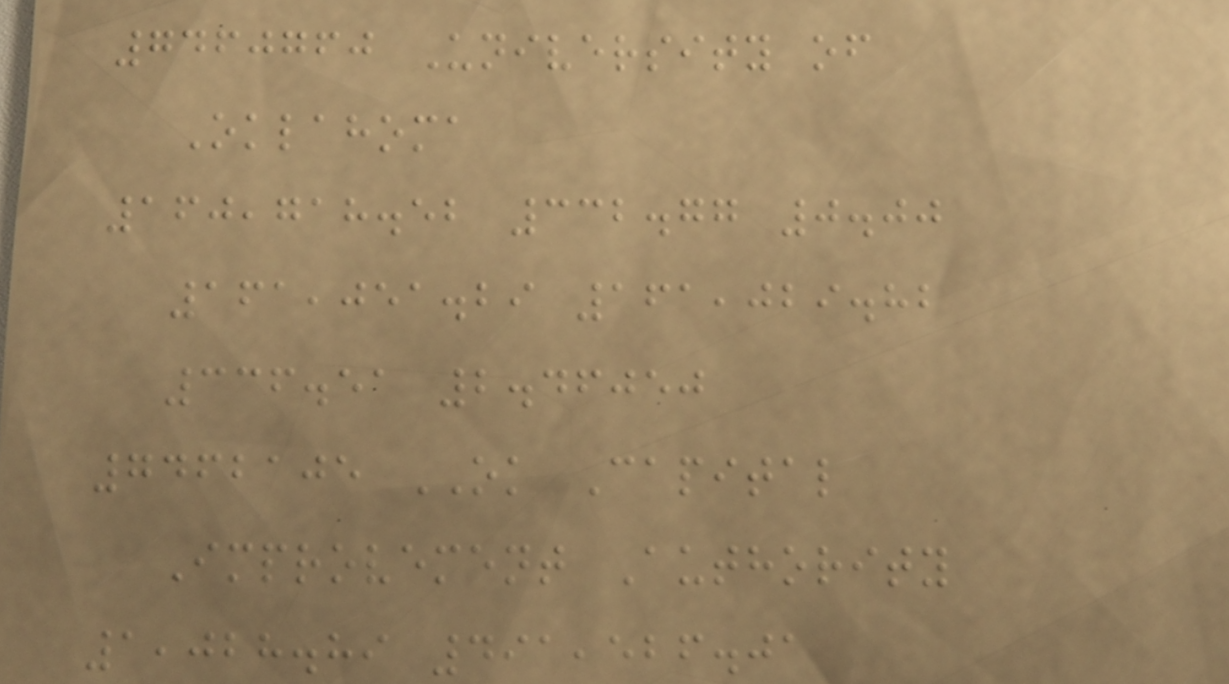7460760 University of
Oklahoma
160,718.52 332.77 0.00
161,051.29 161,029.82
336.51 2.46050
7462105 OK Capital
Improvement Authority
1,028.89 491,526.01
